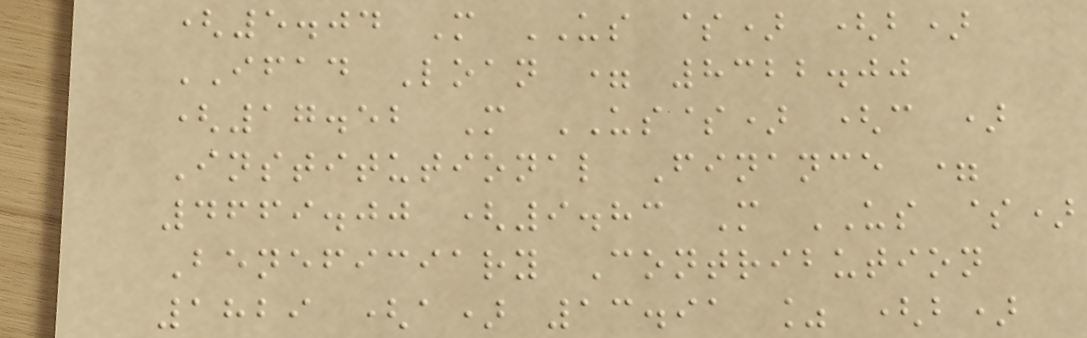(5.04 M US $) (b)
IFAD Loan = 8322.00
(17.52 M US$) (c )
Institutional Finance =
4669.00 (9.83 M US $)
Beneficiary Contribution
1829 (a) 13.91 % (b)
